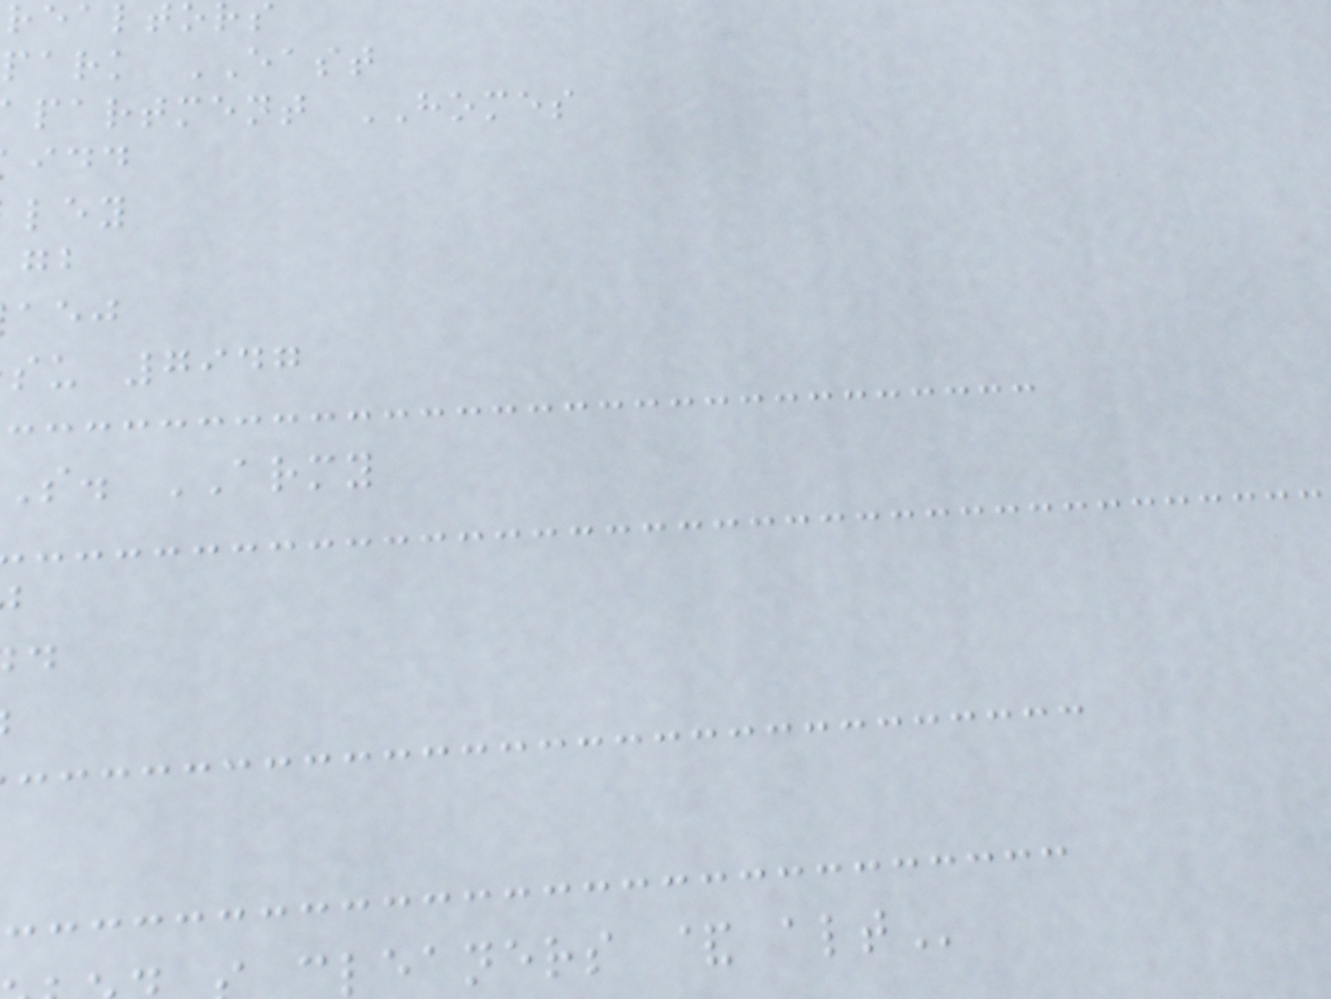park EAST
partment HOMES
su 7947
S. ARMY
leaners &
